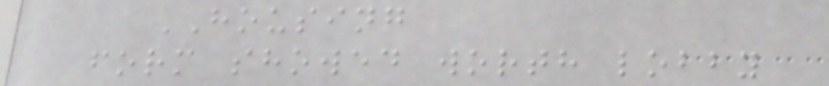HOUSING
form showed worth lobby
